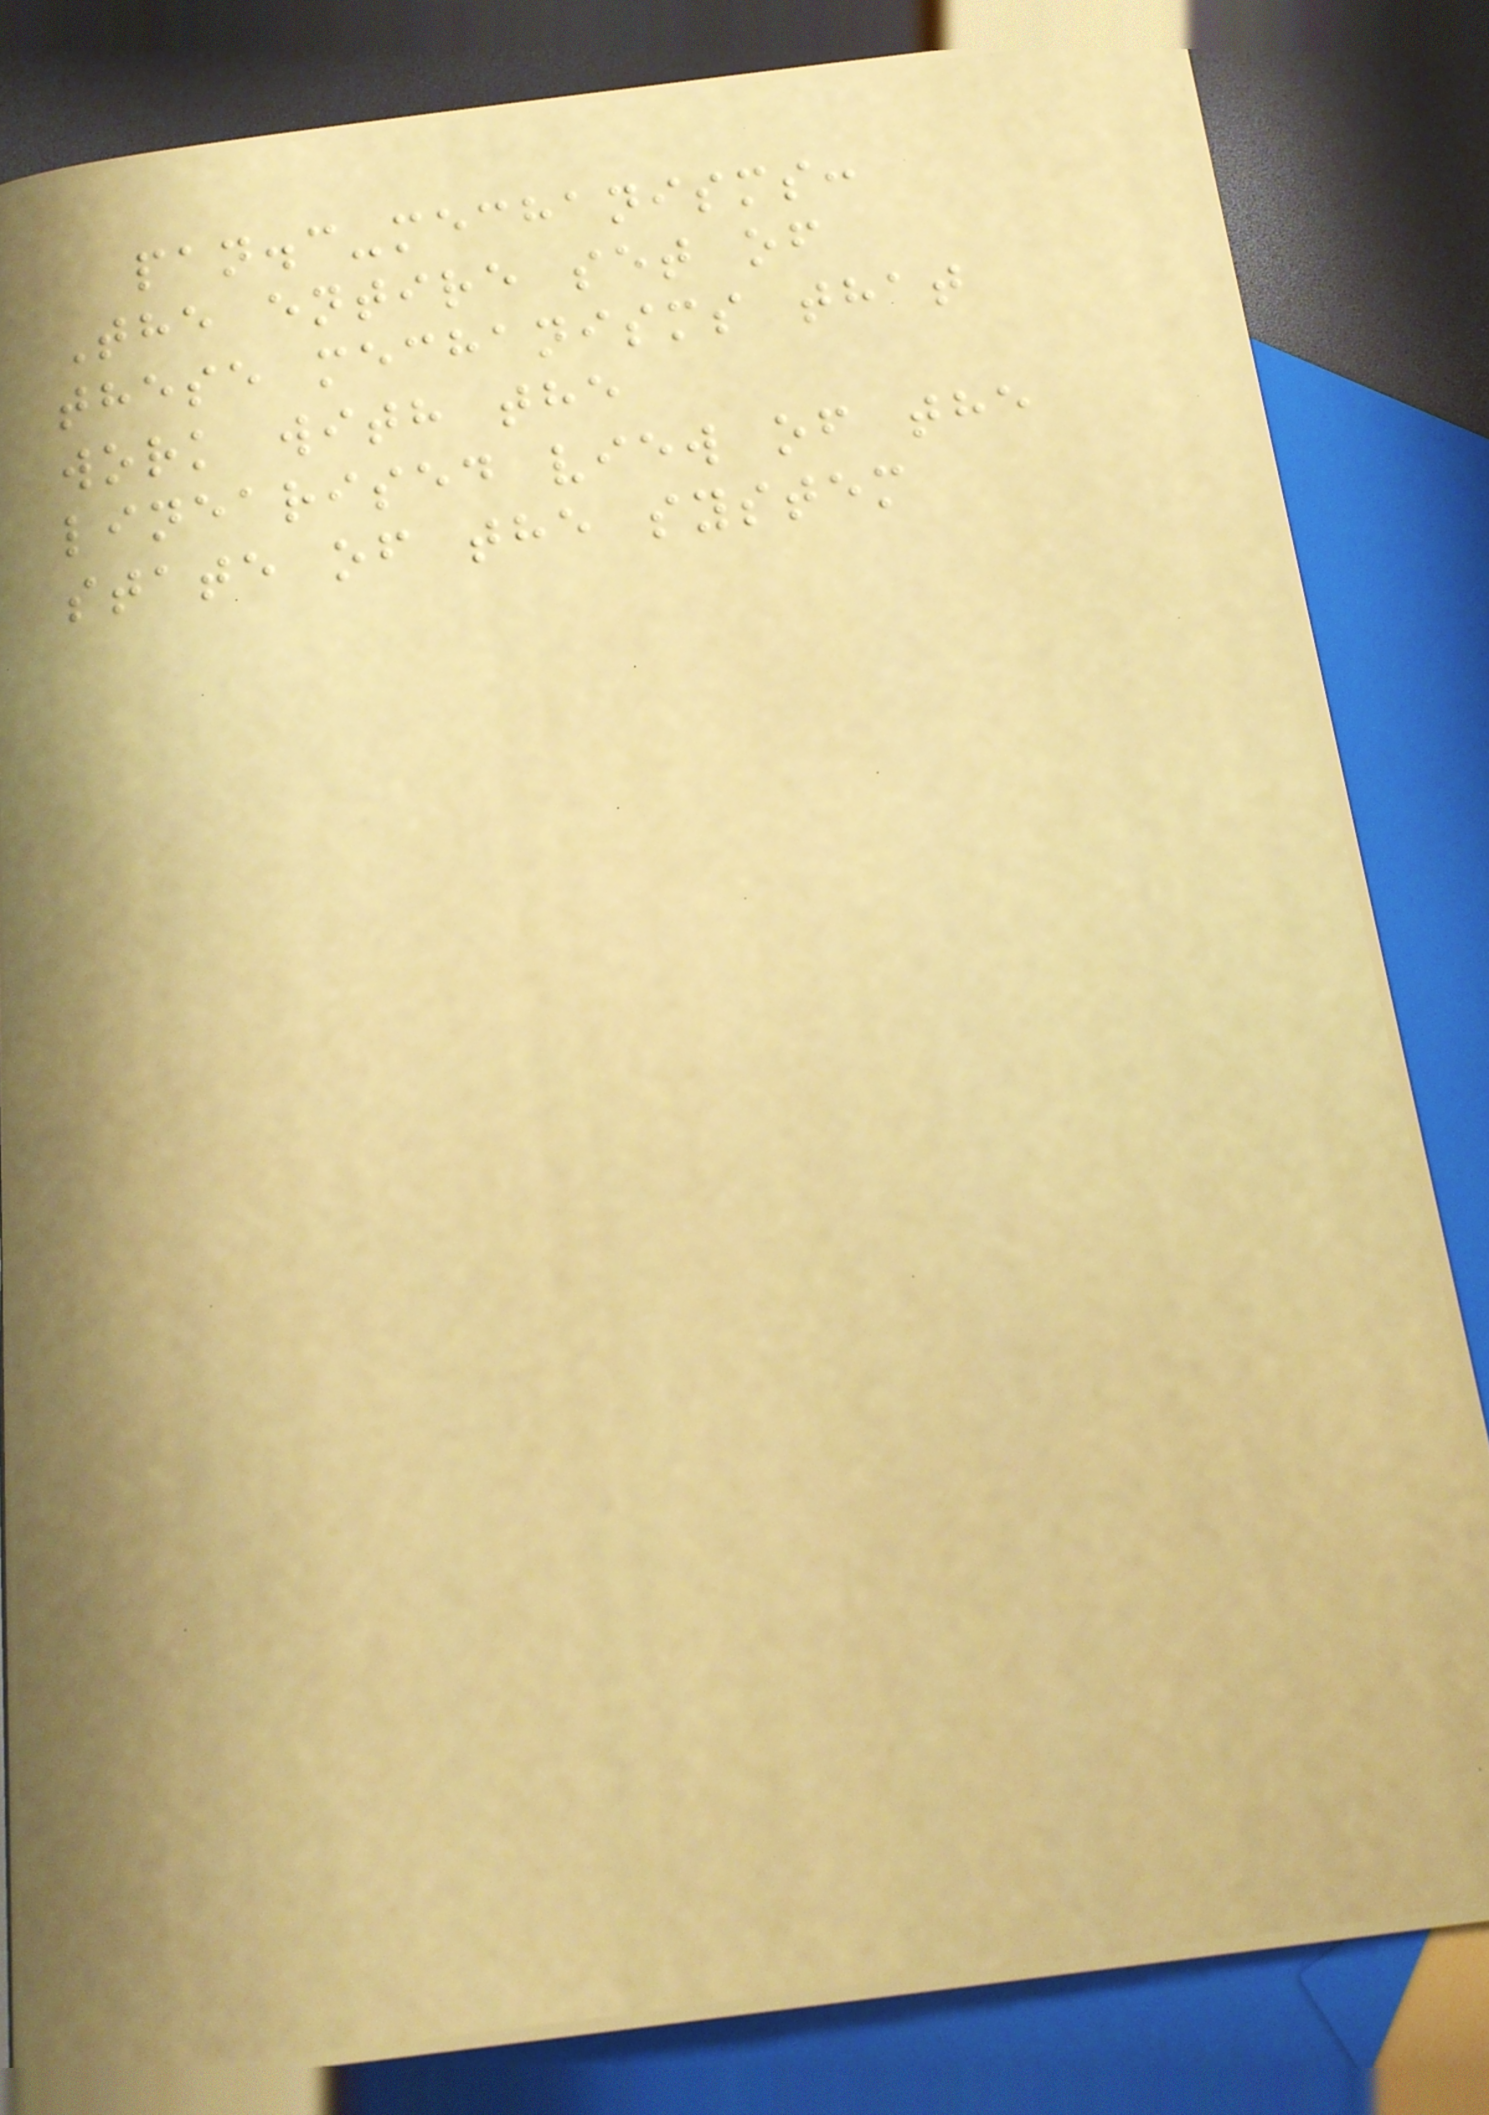pan.c-mechanisms:
The entire set of
these mechanisms that
work with the
linearised view of the
state of the system
